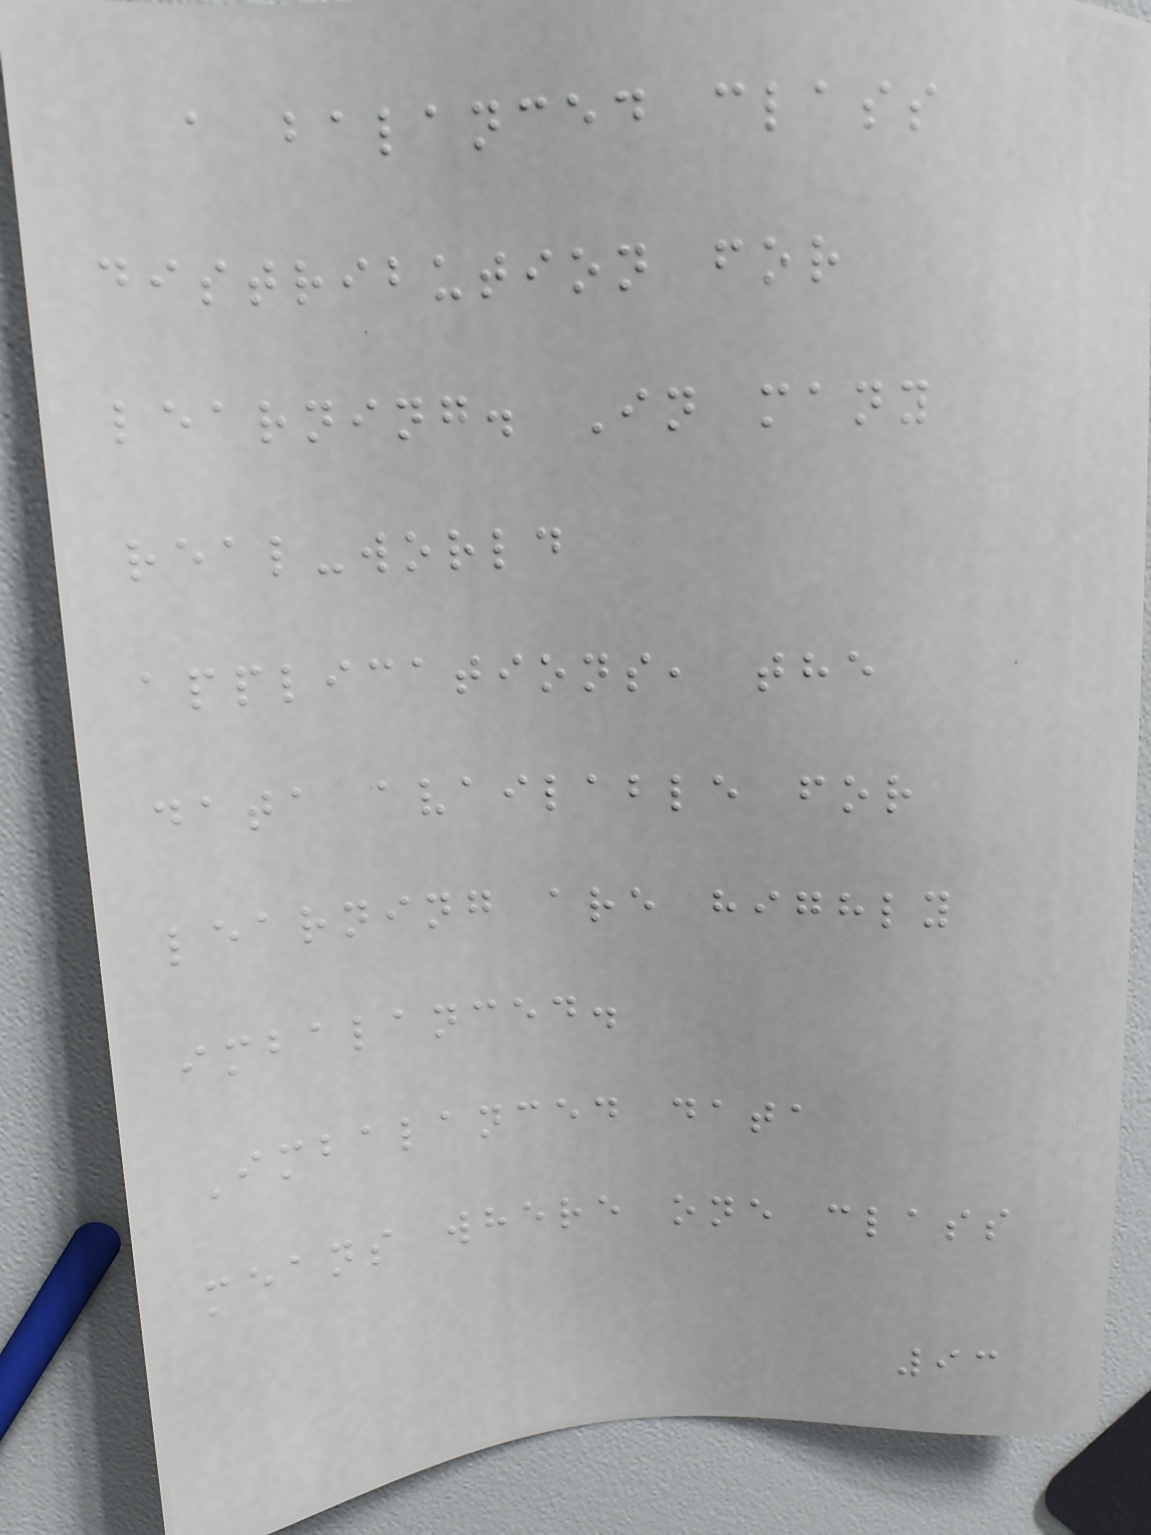a balanced class
distribution for
learning. In many
real-world
applications, the
data available for
learning are highly
imbalanced.
Imbalanced data
means where one class
93
